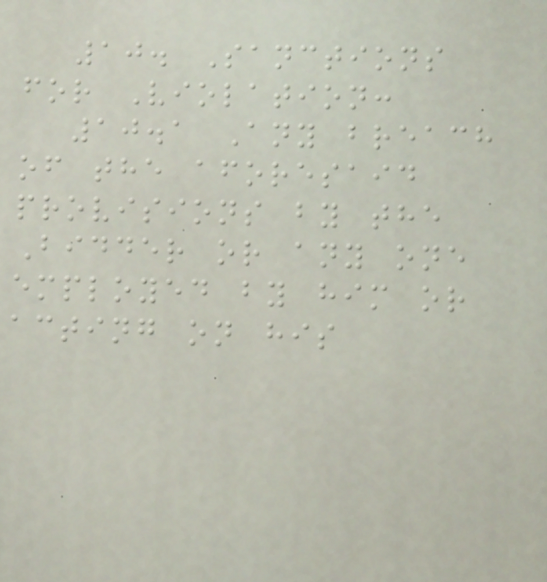10. Sanctions
for Violation:
10.1 Any breach
of the aforesaid
provisions by the
Bidder or any one
employed by him or
acting on his
